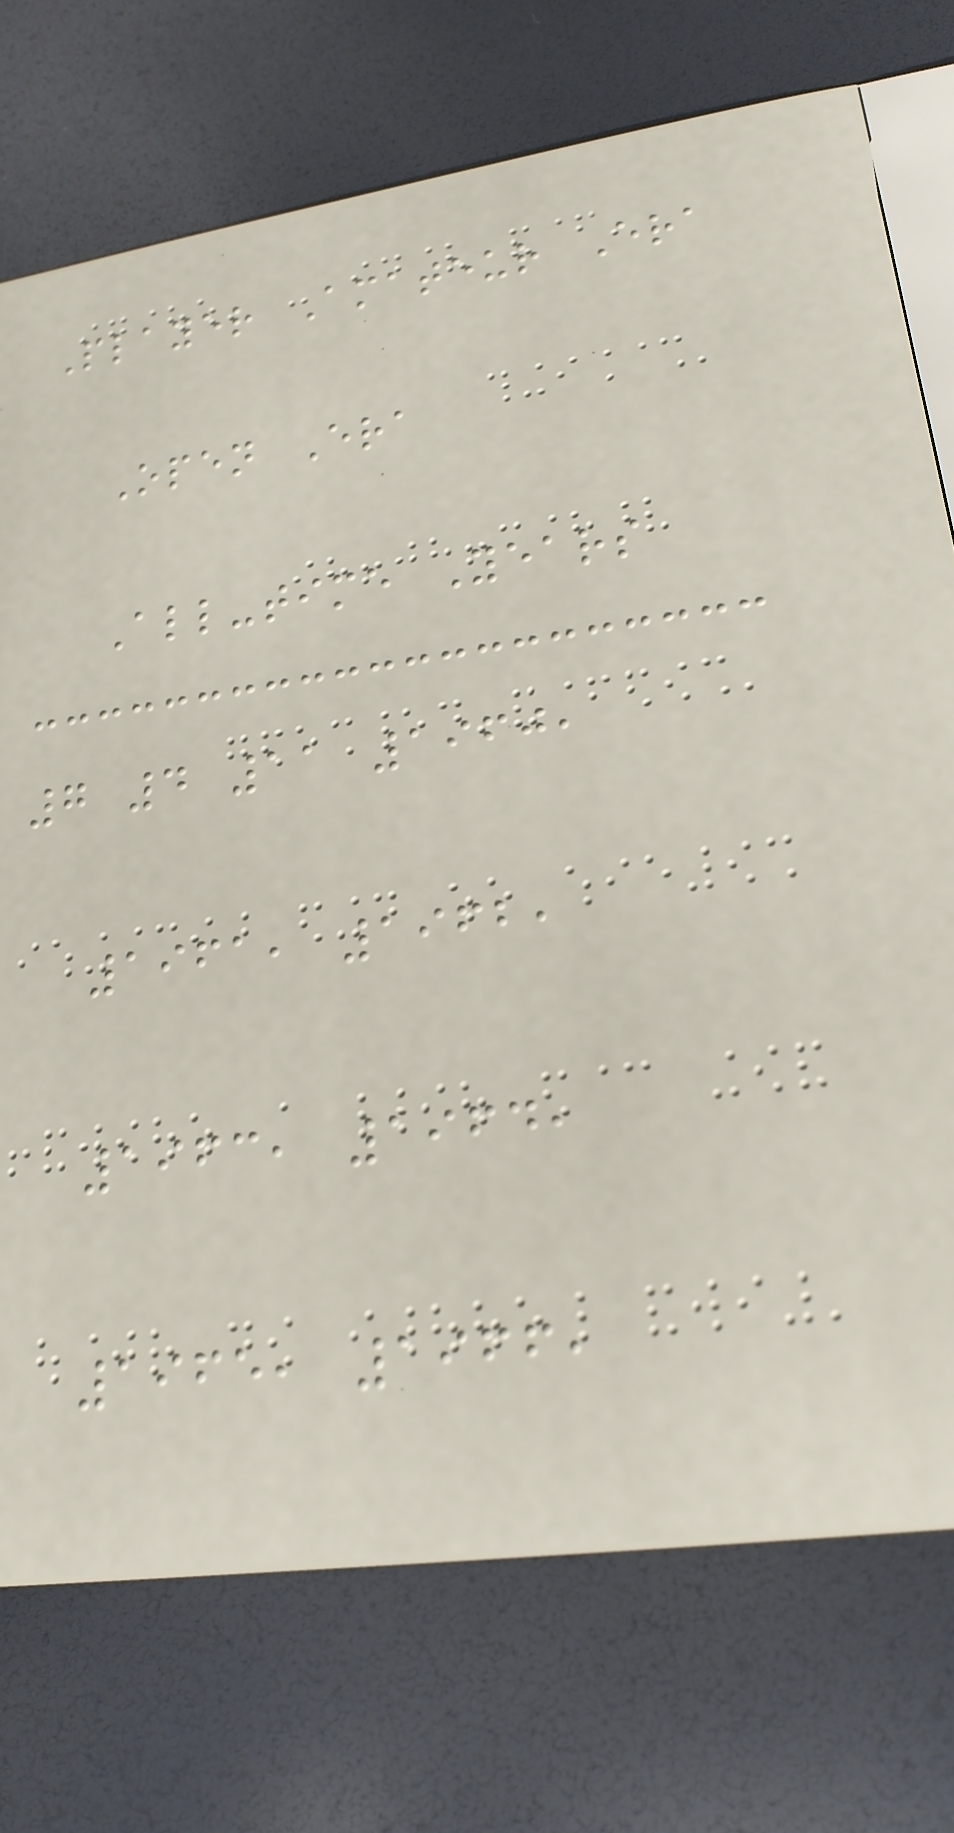Player Amateur Era
Open Era
All-time Years
7 4 11 1960,
1961, 1962,
1963, 1964,
1965, 1966,
